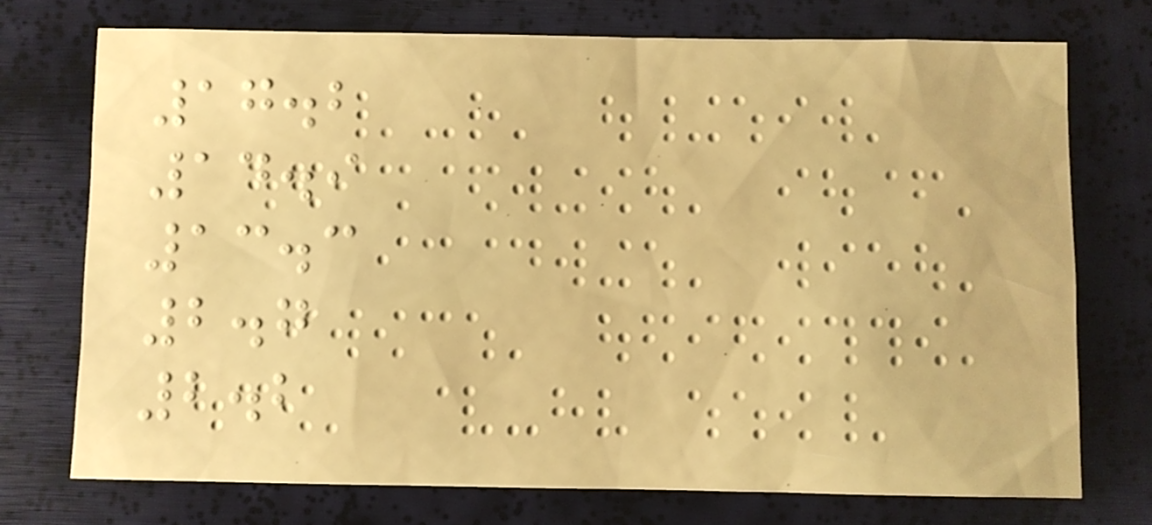17.2
14.9
13.3
2.7
2.2
